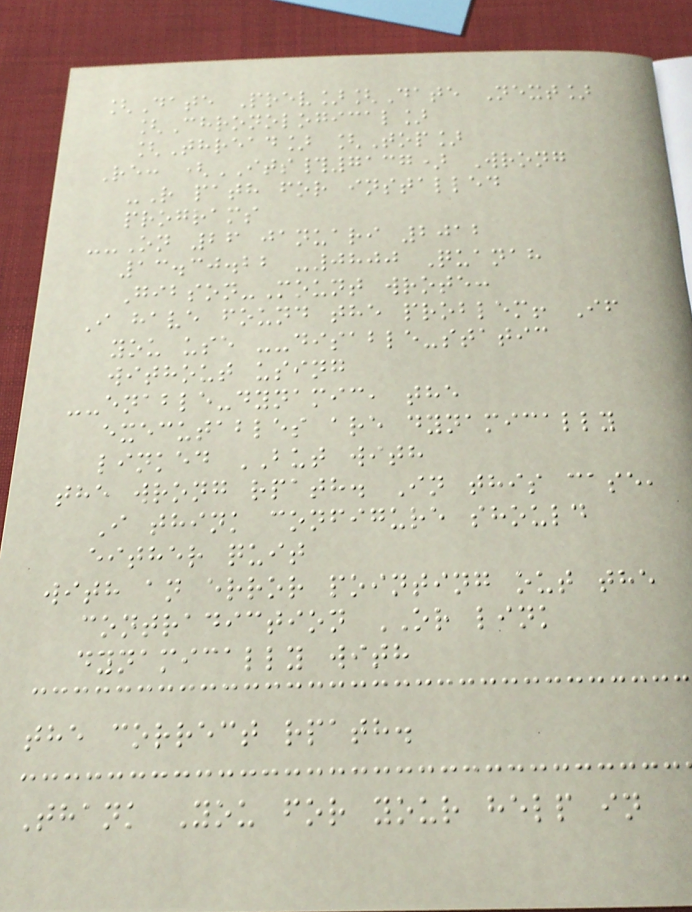[Date Prev][Date Next]
[Chronological]
[Thread] [Top]
Re: (ITS#7137) Wrong
-R path for installed
programs
--On 26 januari 2012
13.30.22 -0800 Quanah
Gibson-Mount wrote:
I have found the problem! If
you use --disable-static
without using
--enable-dynamic, the
executables are dynamically
linked BUT with
the wrong rpath. In this case,
I think configure should
either quit
with an error pointing out the
contradiction OR link
dynamically with
the correct rpath.
Thank You for your help in
